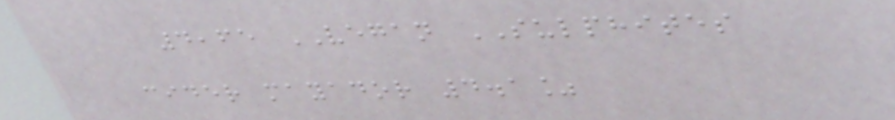4,65 VEGAN SULPHITES
cider mayador 4.1%
